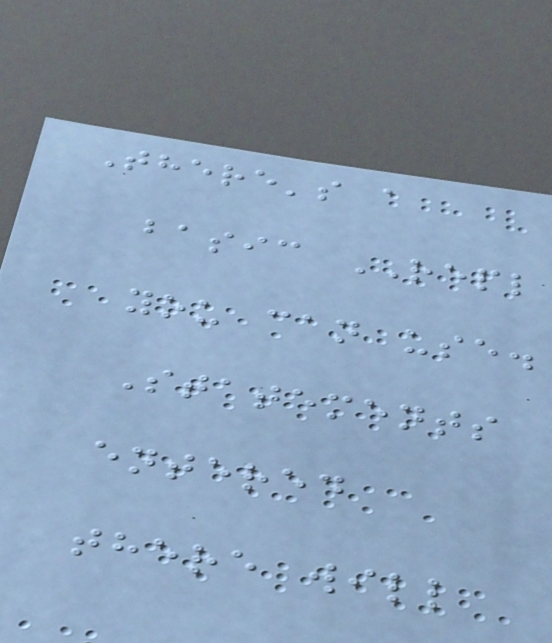There's a
basic REPL
you can use.
Statements
entered
there will
